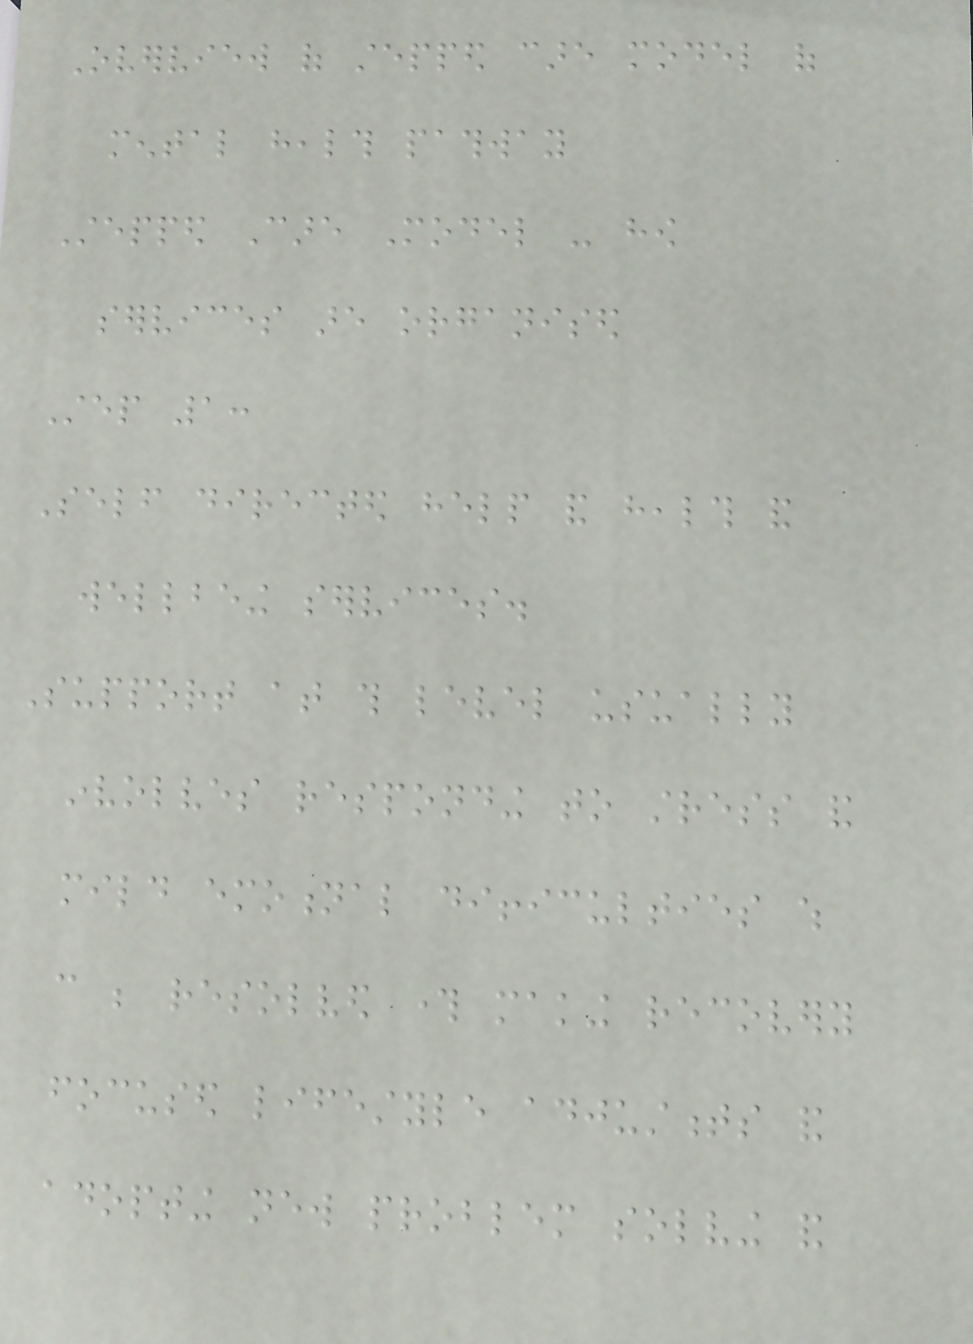Overview of stepped care model of
mental health pathway
Stepped Care Model - how
services are organised
Step 1:
Self directed help and health and
wellbeing services.
Support at this level usually
involves responding to stress and
mild emotional difficulties which
can be resolved through making recovery
focused lifestyle adjustments and
adopting new problem solving and
